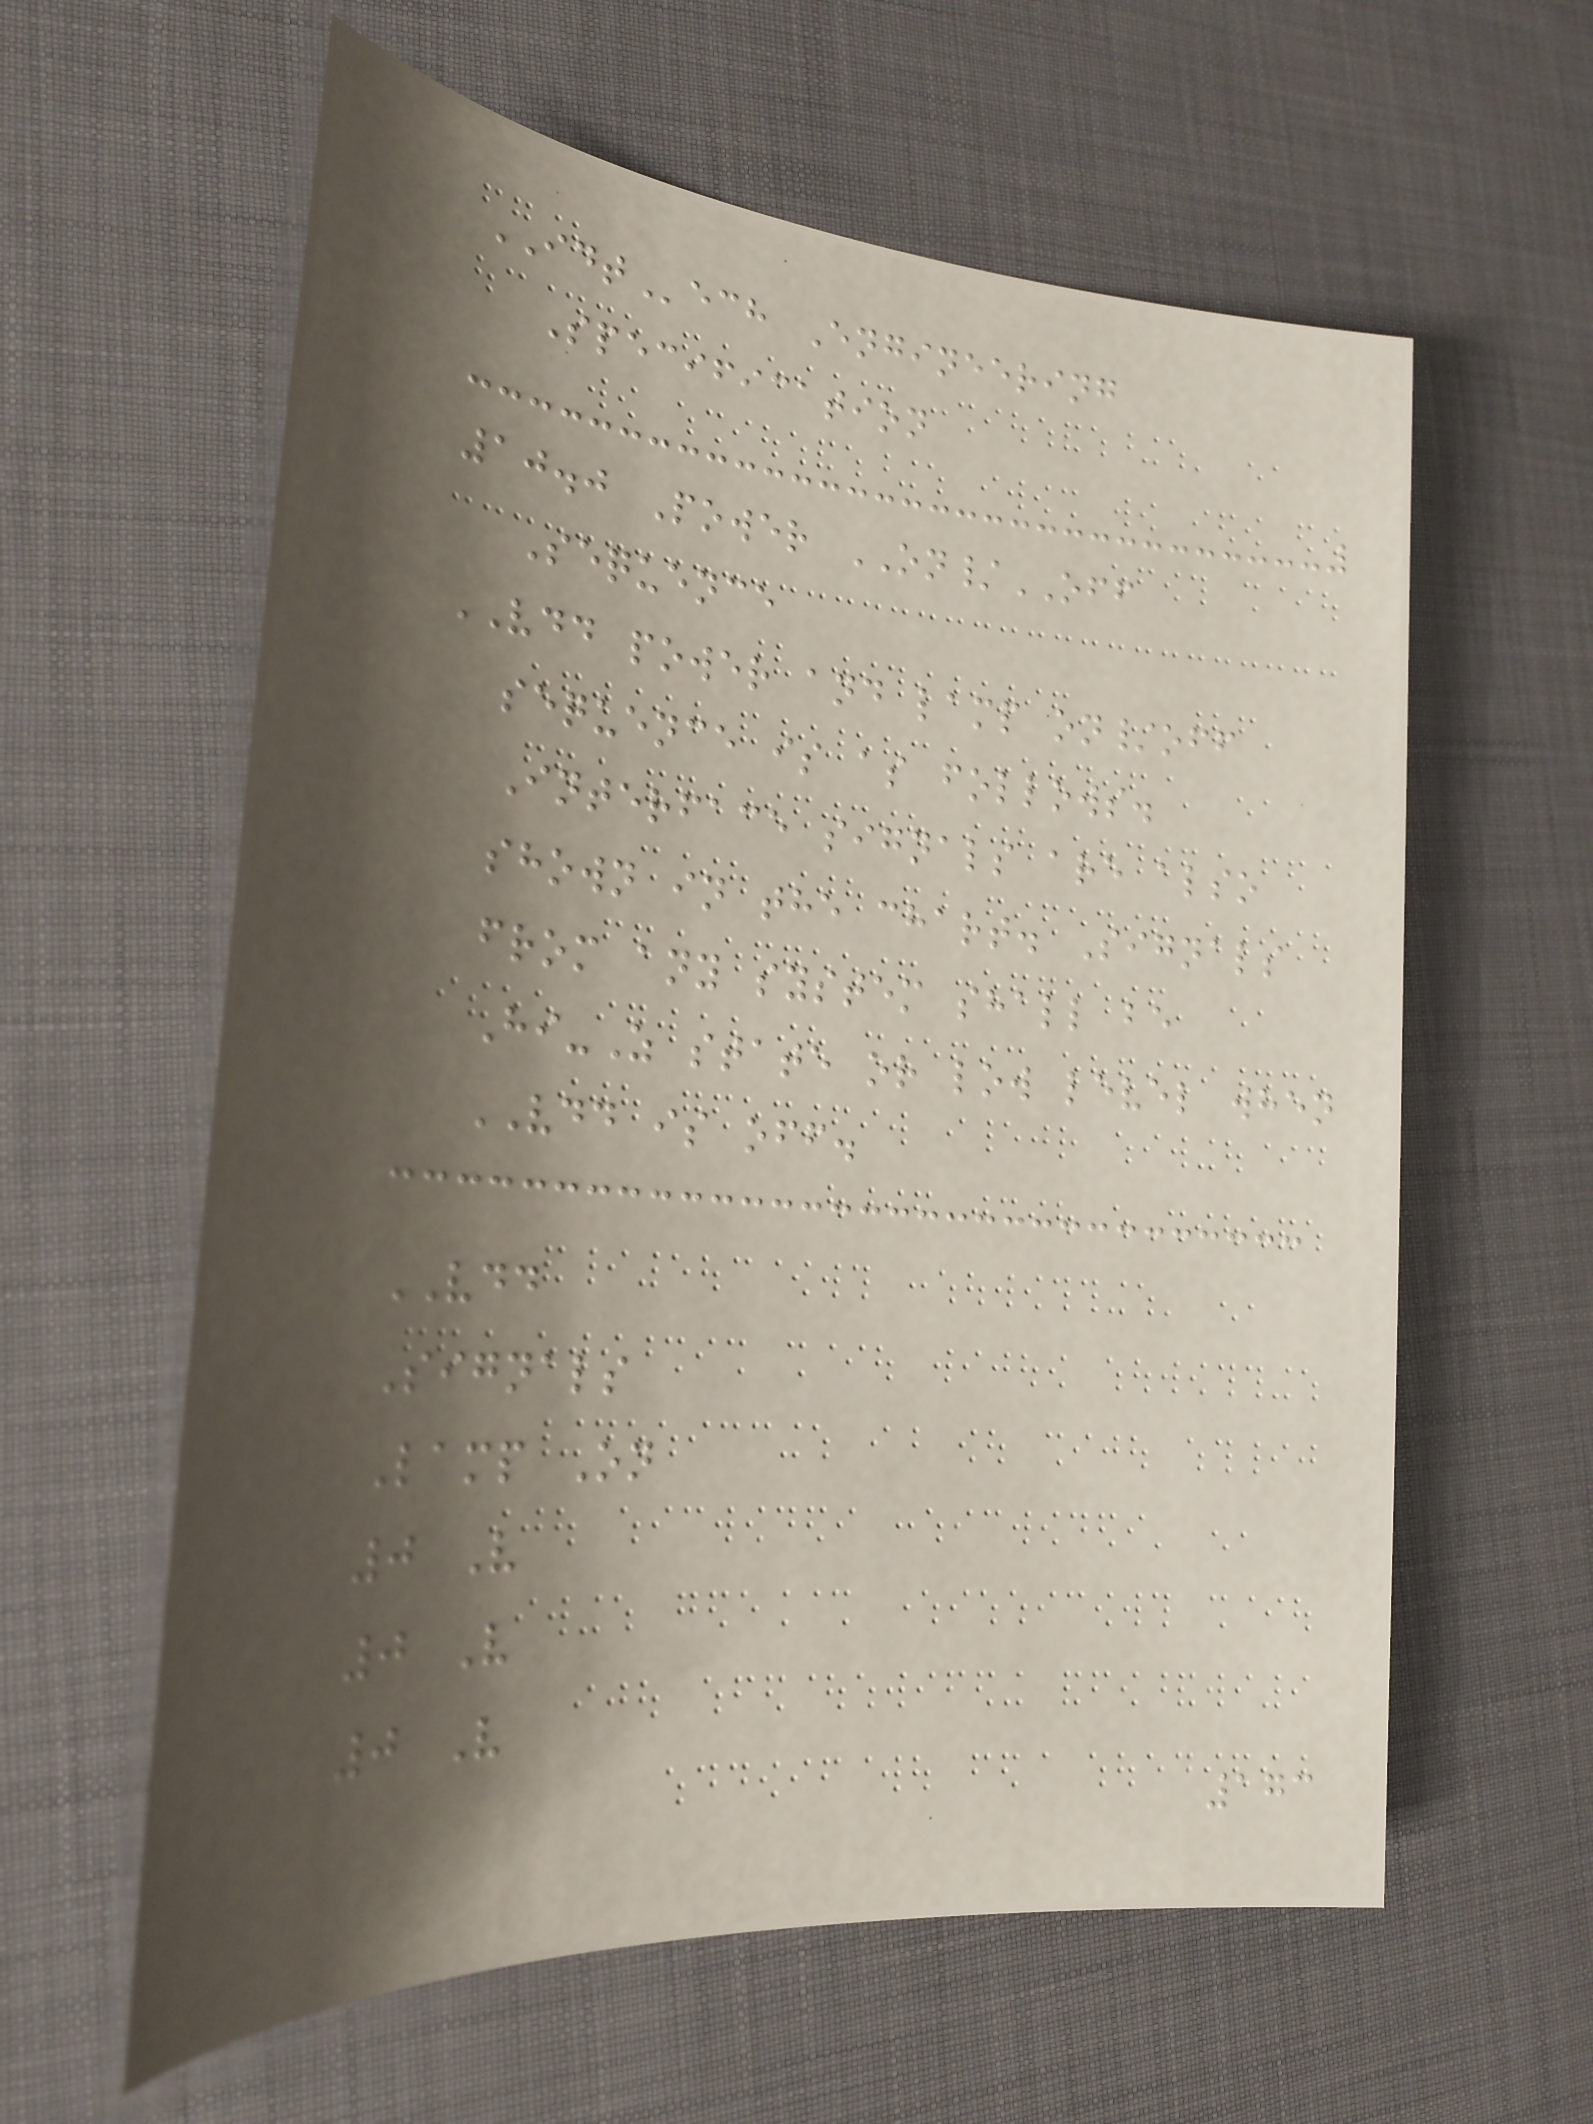IDTech Engineering
Specification
10.0 Power ON/OFF
Sequence
VDD power and lamp on/off
sequence is as follows.
Interface signals are also
shown in the chart. Signals
from any system shall be
Hi-Z state or low level when
VDD is off.
VDD
Signals
Lamp On
0 V
0 V
0 V
173
